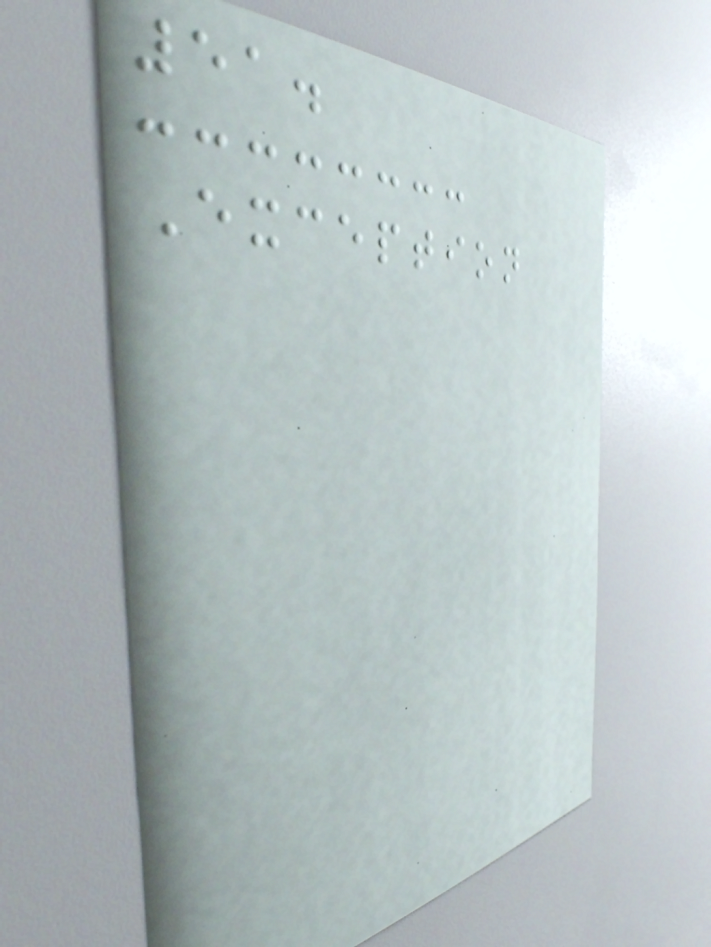51.
Exception
